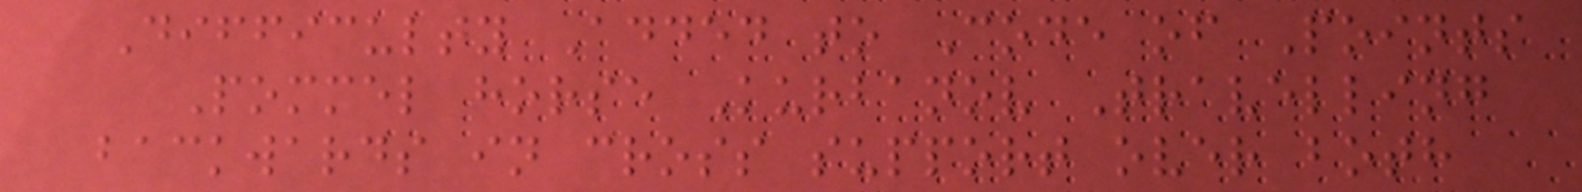Difficulty Added to Code of Points
Pommel horse Kurbanov Travelling
backwards in cross support over both
